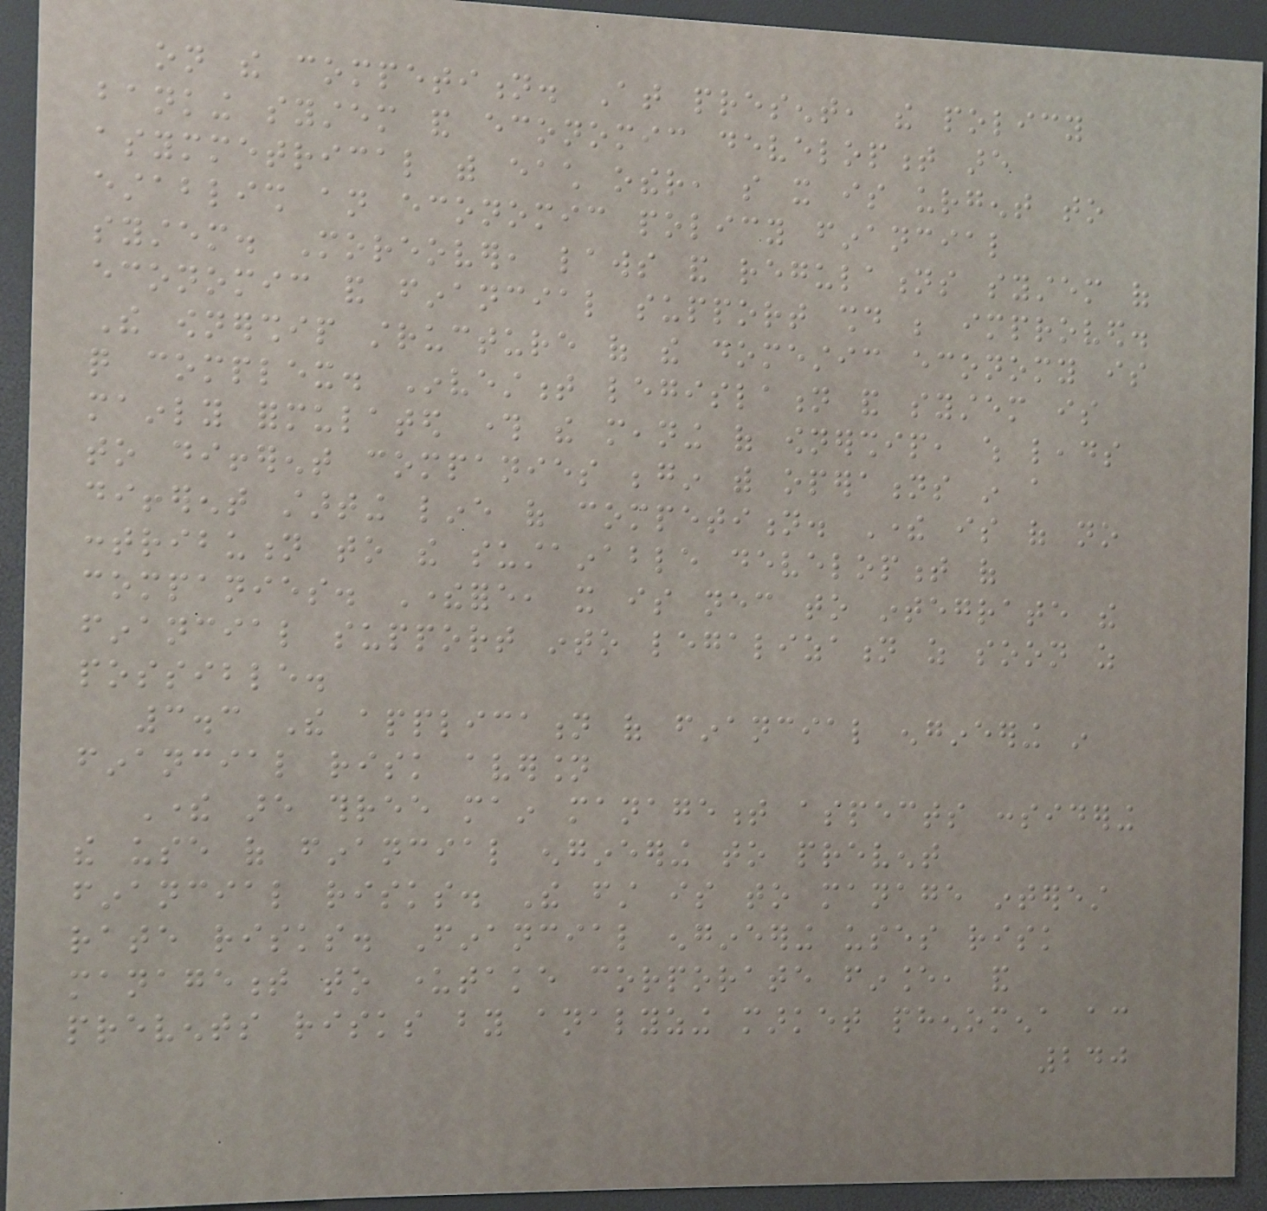on the competition. At present, the policy
banking system and economic development are
asymmetrical with each other, so it is urgent to
establish an economic policy financial
system. Moreover, laws and regulations system of
economic and financial support should be improved.
The ownership structure of the domestic economy is
quite complex. Investment legislation and system is
mainly formulated through the meaning of ownership, which leads
to different companies begin with operations in a
different starting line of competition. There is of no
contribution to the sustainable development of
companies. Therefore, it is necessary to integrate the
financial support into legalization as soon as
possible.
3.3 The application of financial engineering in
financial risk aversion
There are three main management aspects considering
the use of financial engineering to prevent
financial risks. The first is to manage interest
rate risks. Financial engineering uses risk
management to undertake corporate finance, and
prevents risks by analyzing market phenomena according
240
